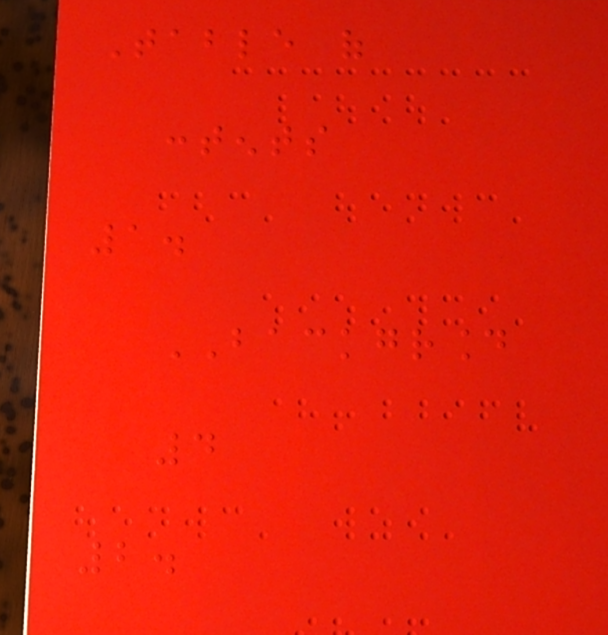Table of
contents
1.
BACKGROUND
4
2.
